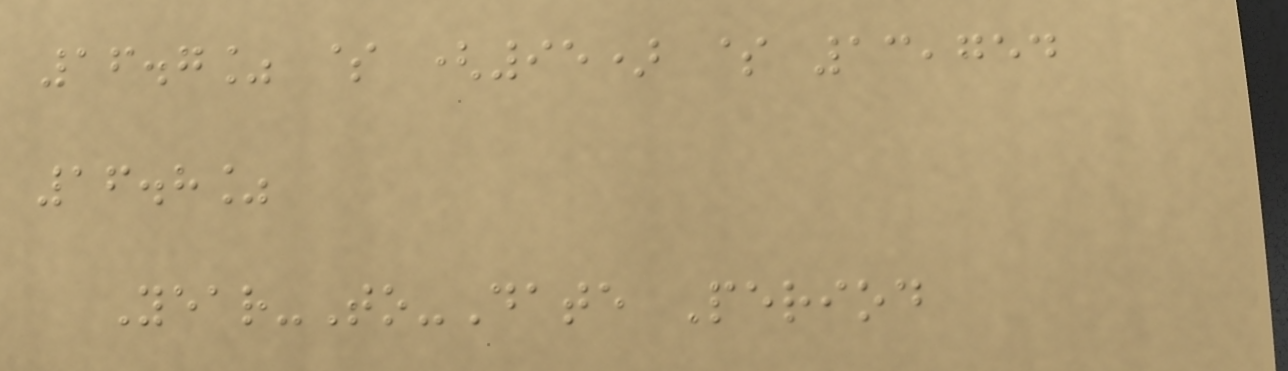16.7% $ (95) $ 13,754
16.8%
Year-To-Date Period
